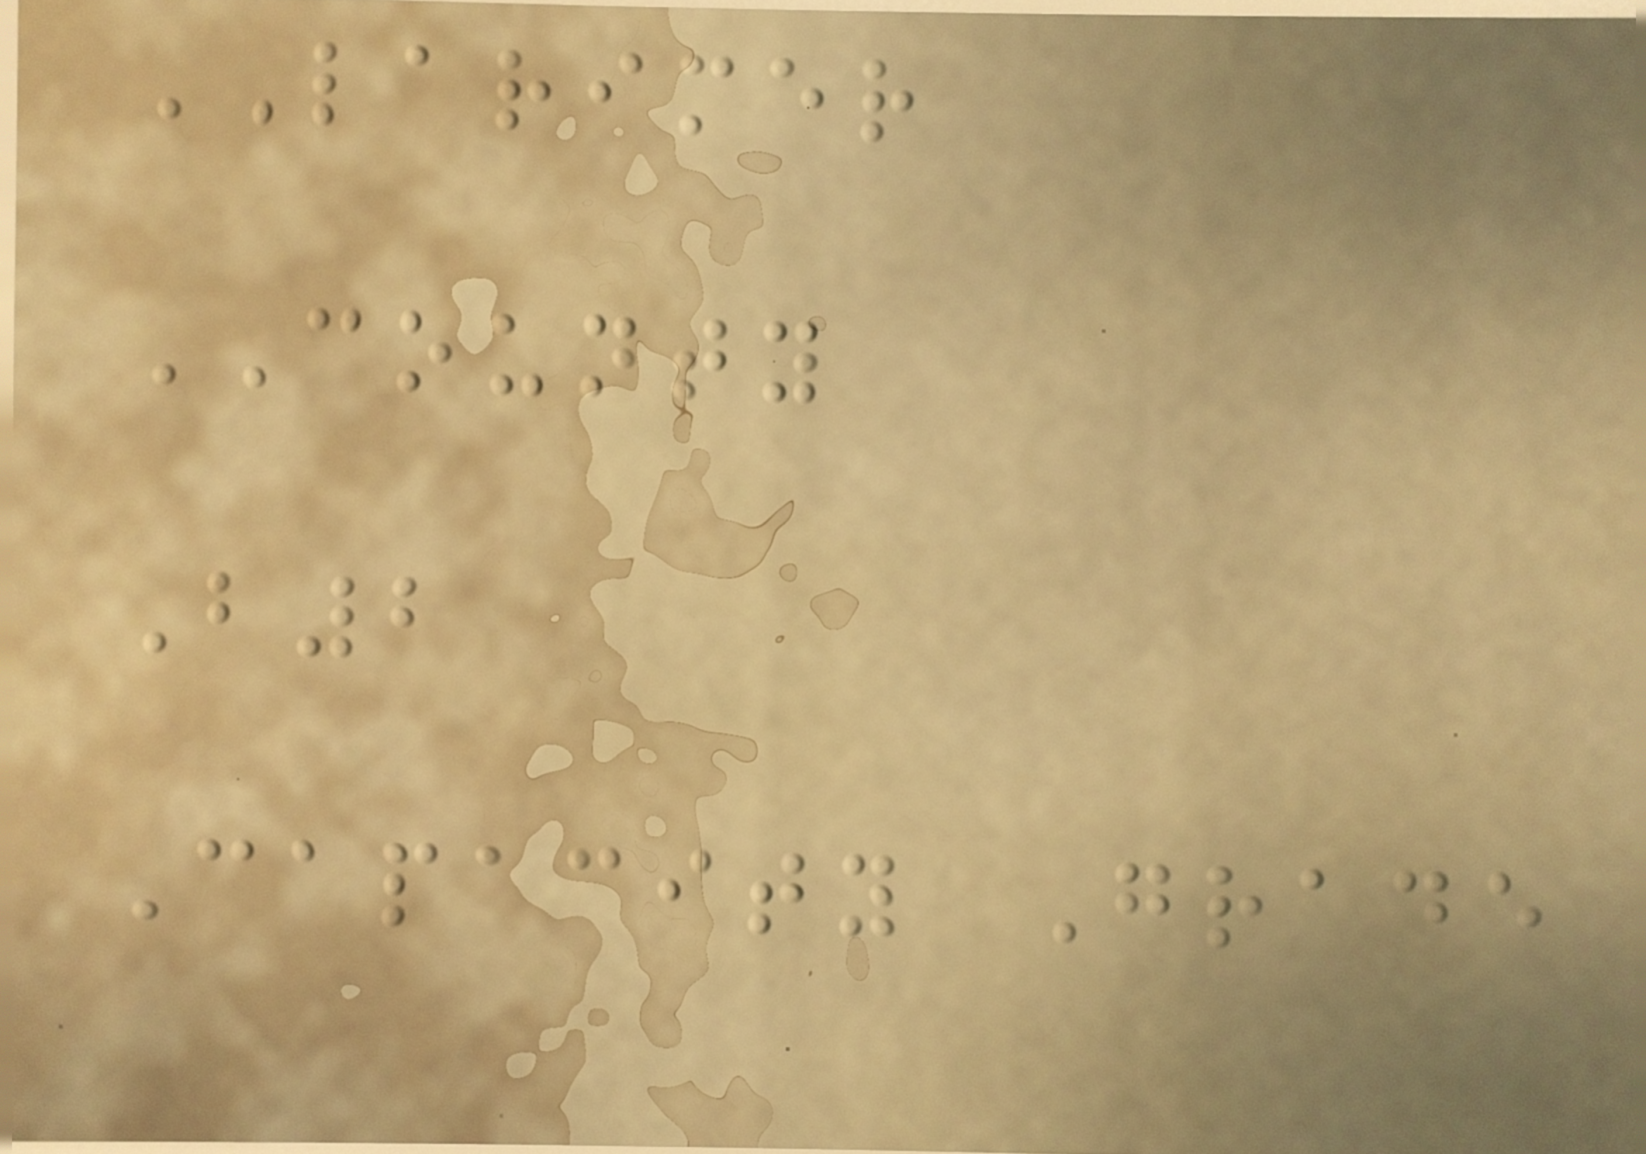LARIMER
COUNTY
B2
Capacity Grade
